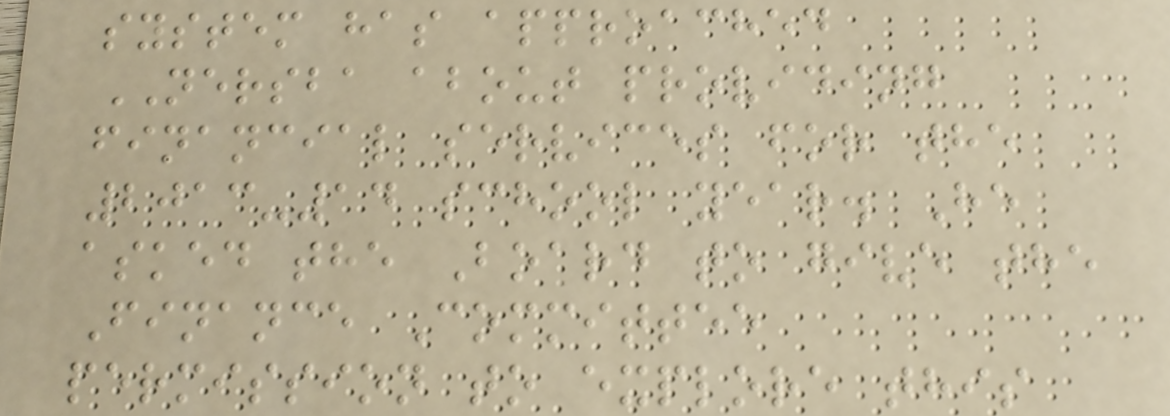system has approached
NERSBA about providing
financial services for the
2013-14 school year. He
asked the Board to give the
Finance Committee
permission to explore this
